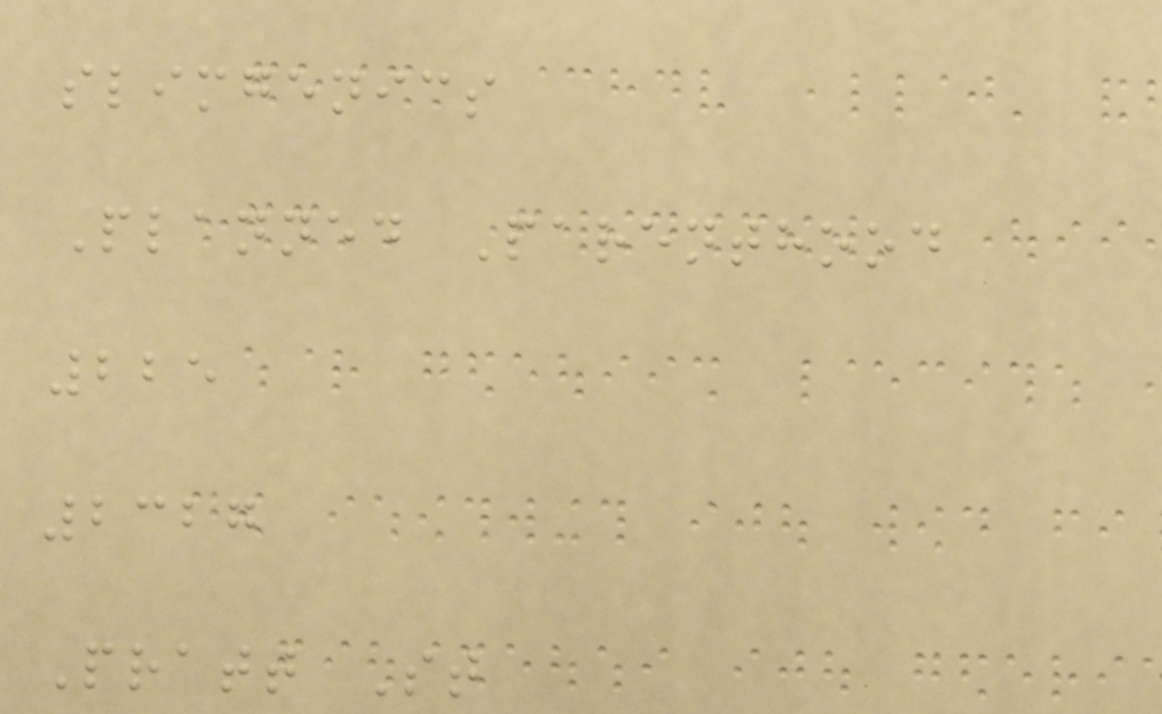slimgenics
Planned Parenthood
225
2327
Pratt St
